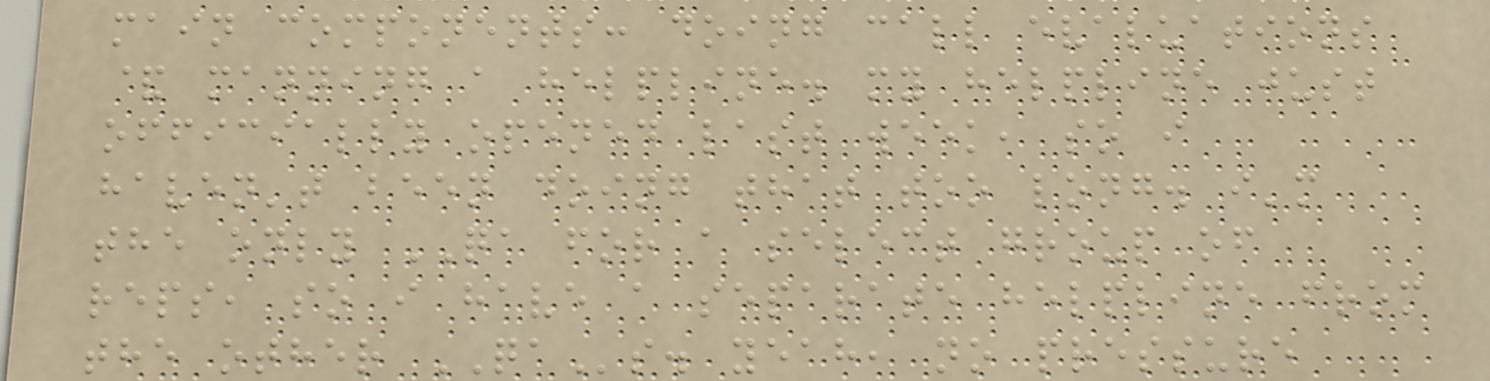main components: doing call evaluations
& manning a helpline. my helpline just
officially opened last week, so i
haven't been doing that too long. i'm
the only QA for a select group of
reps, so i have a separate helpline from
the other QAs. yeah, no pressure
